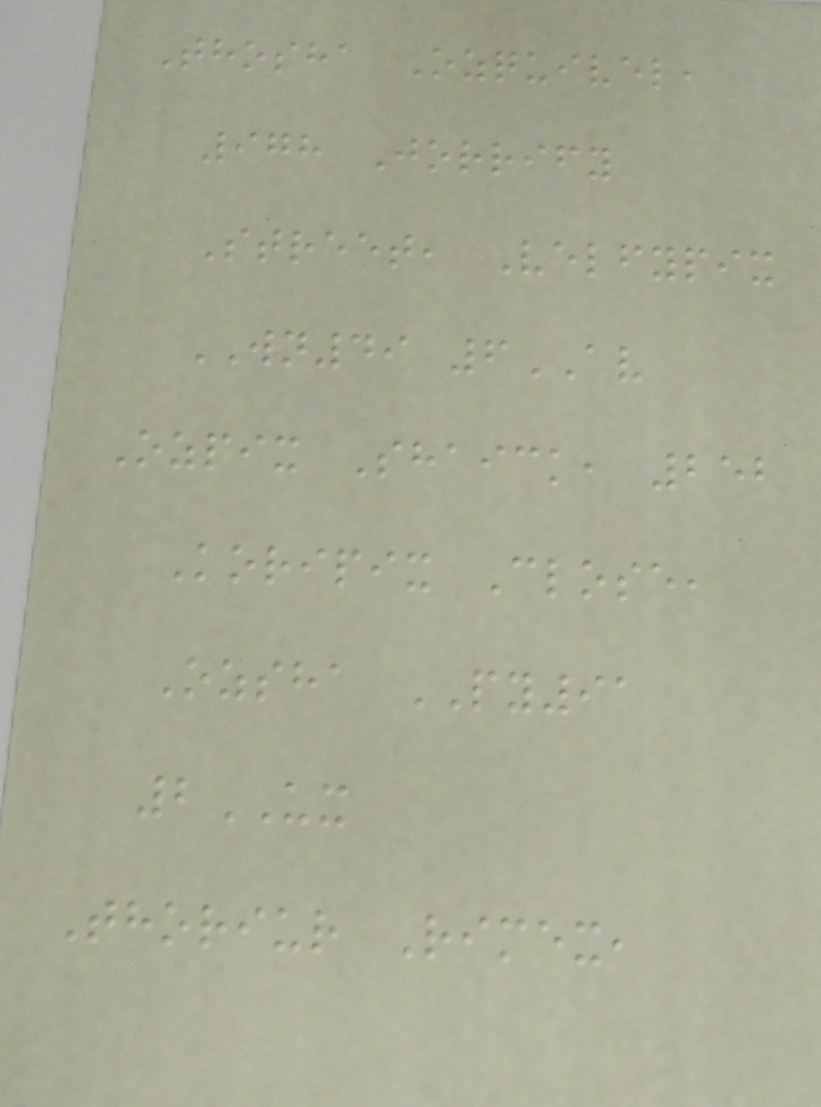Thosha Ozquivel,
978 Jorrify
Street, Velfypix
WN49 6AV
Ozpix Shaick, 252
Koripix Close,
Ozsha PY91
2UX
Thoriur Rimex,
